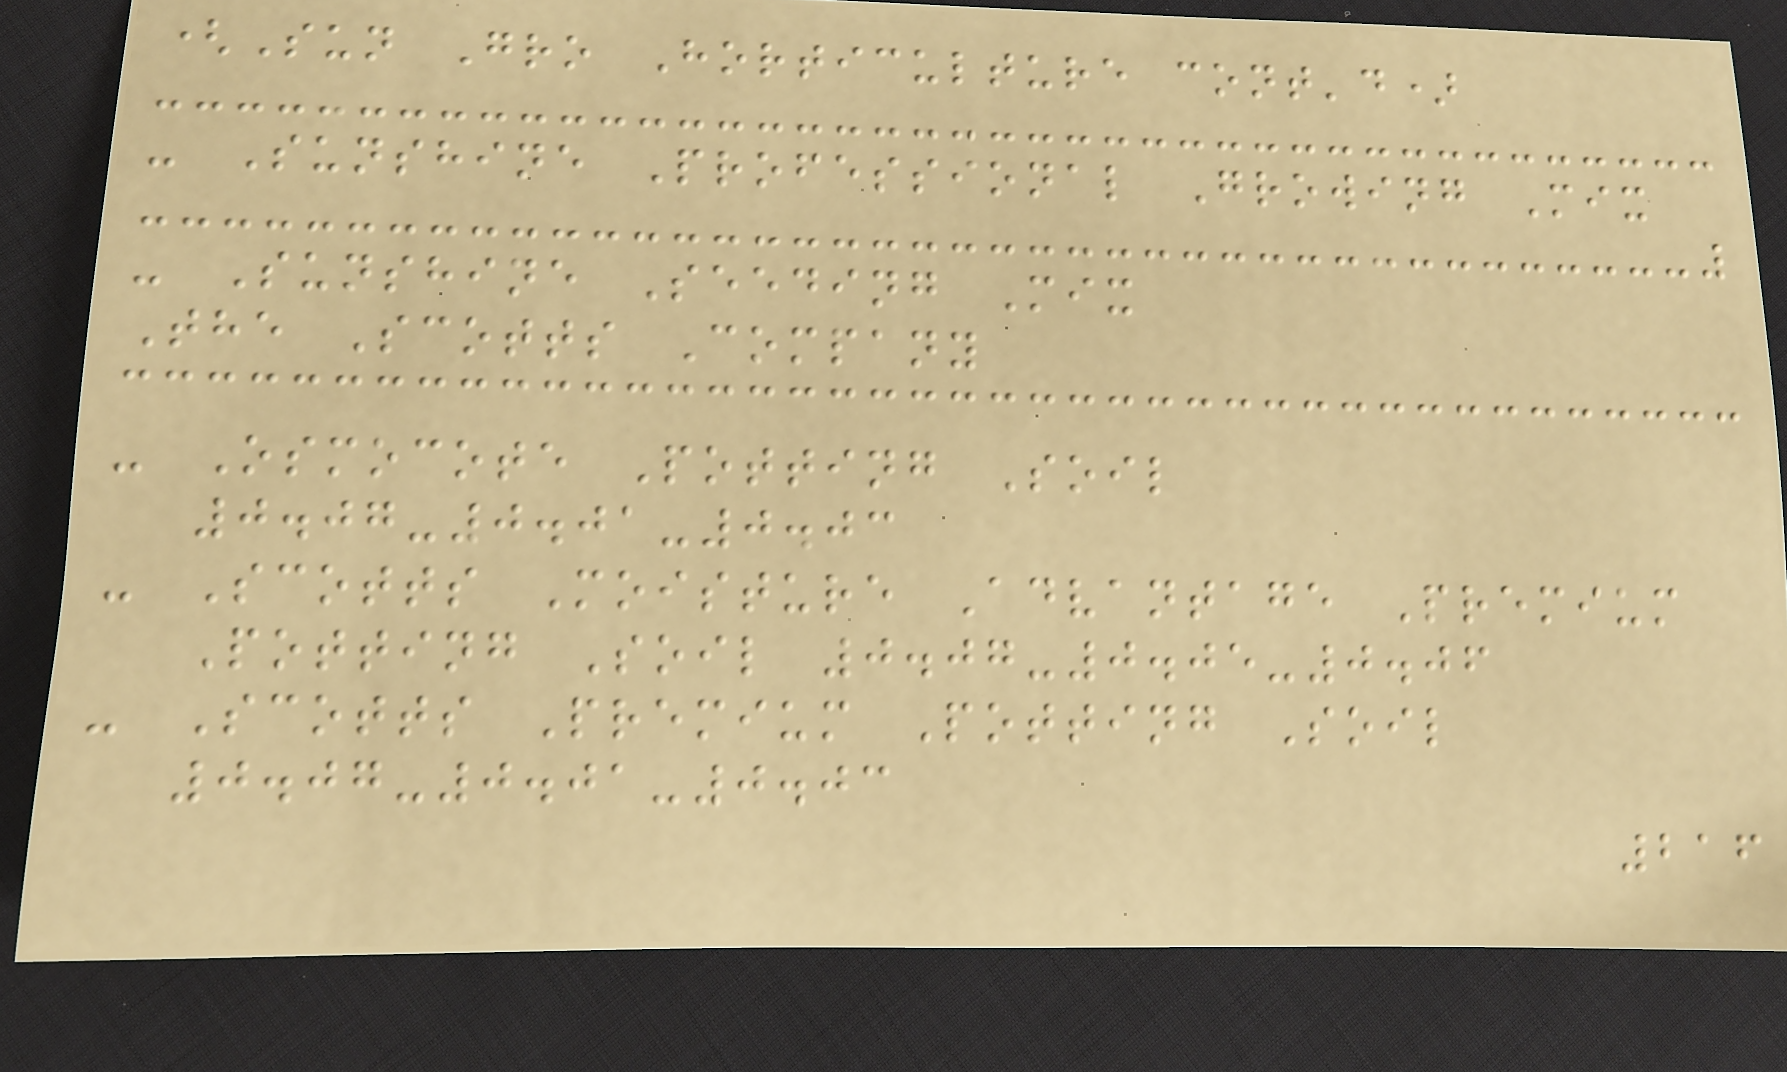(Sun Gro Horticulture cont'd)
- Sunshine Professional Growing Mix
- Sunshine Seeding Mix
The Scotts Company
- Osmocote Potting Soil
0.07-0.01-0.03
- Scotts Moisture Advantage Premium
Potting Soil 0.07-0.05-0.06
- Scotts Premium Potting Soil
0.07-0.01-0.03
216
